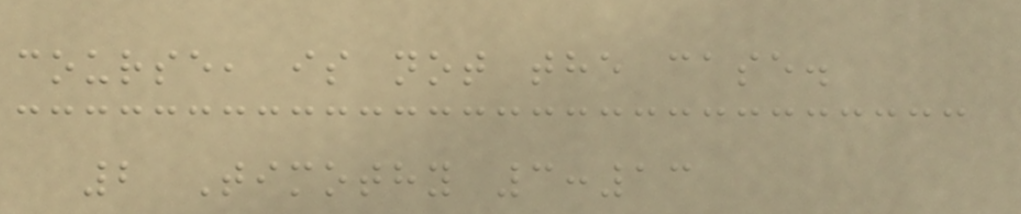course, is not the case.
2 Timothy 3:13
